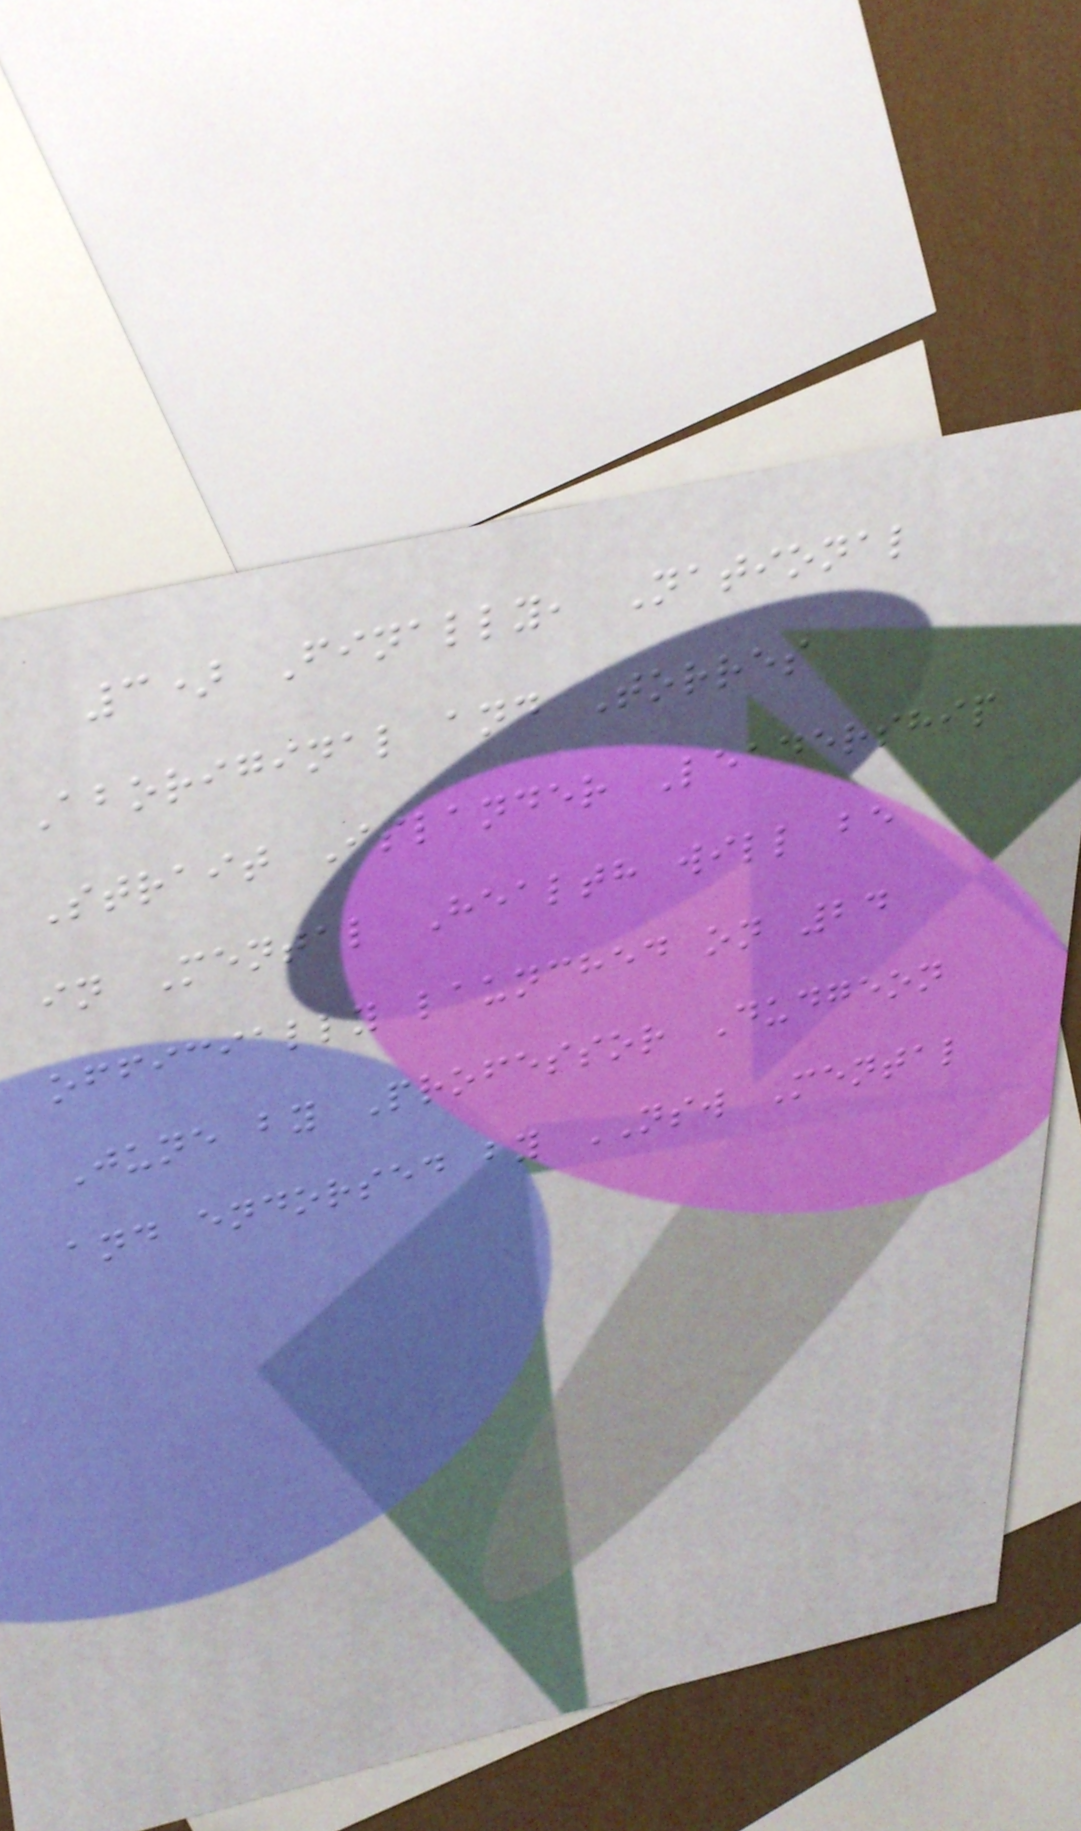3) Finally, National
Aboriginal and Torres
Strait Islander Leadership
in Mental Health will be
officially launched on 24
June by Professor Dudgeon
and endorsed by NSW Mental
